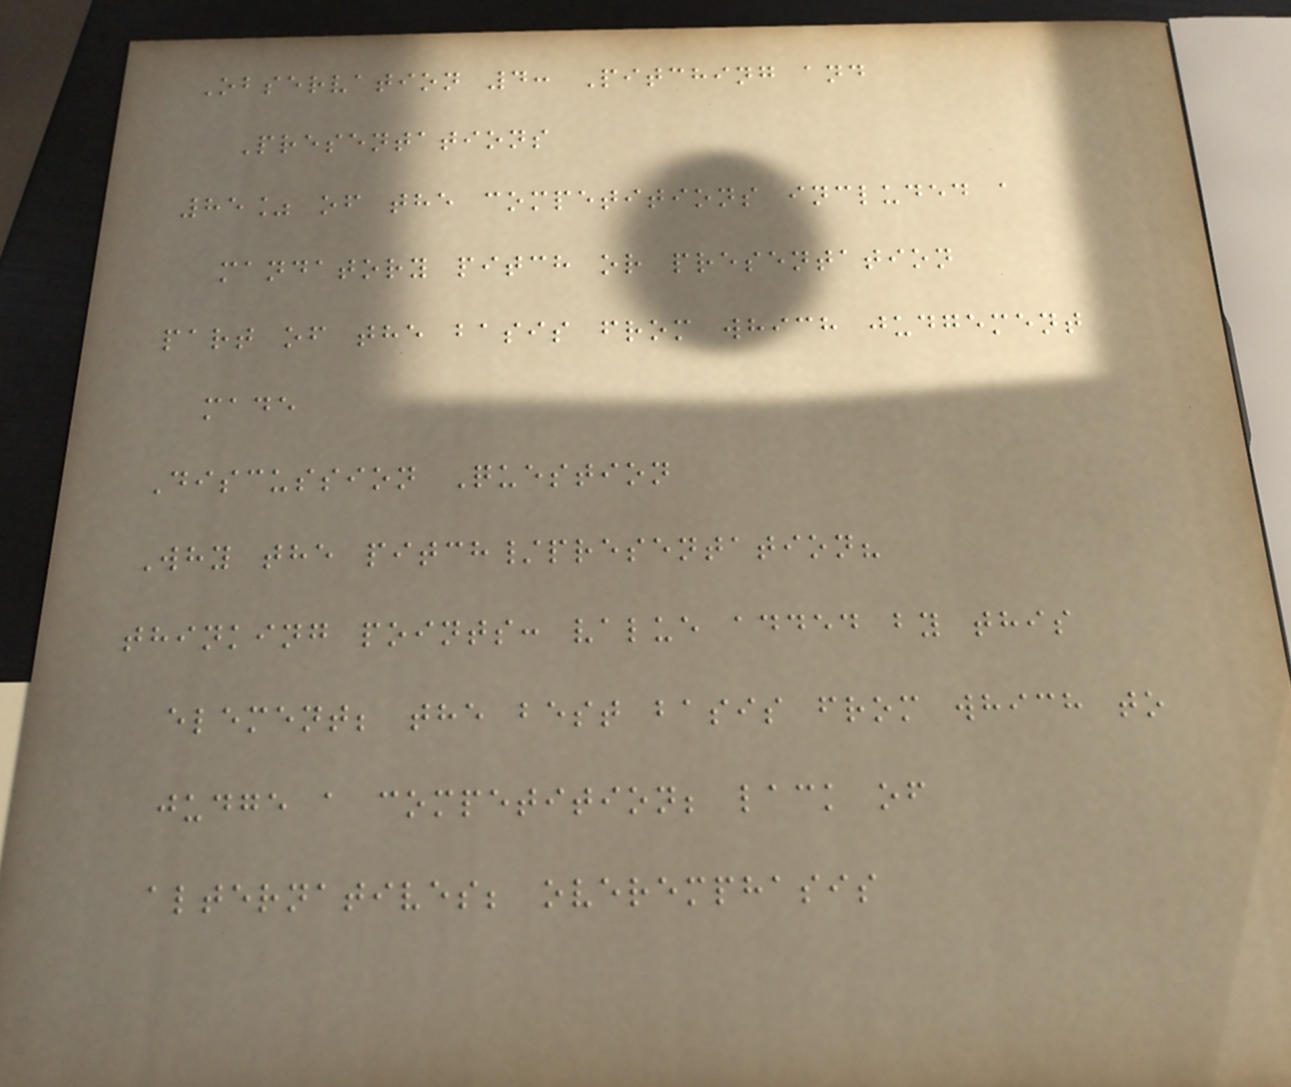Observation 4: Pitching and
Presentations
85% of the competitions included a
mandatory pitch or presentation
part of the basis from which judgement
made
Discussion Question
Why the pitch/presentation?
thinking points: value added by this
element; the best basis from which to
judge a competition; lack of
alternatives; overemphasis
